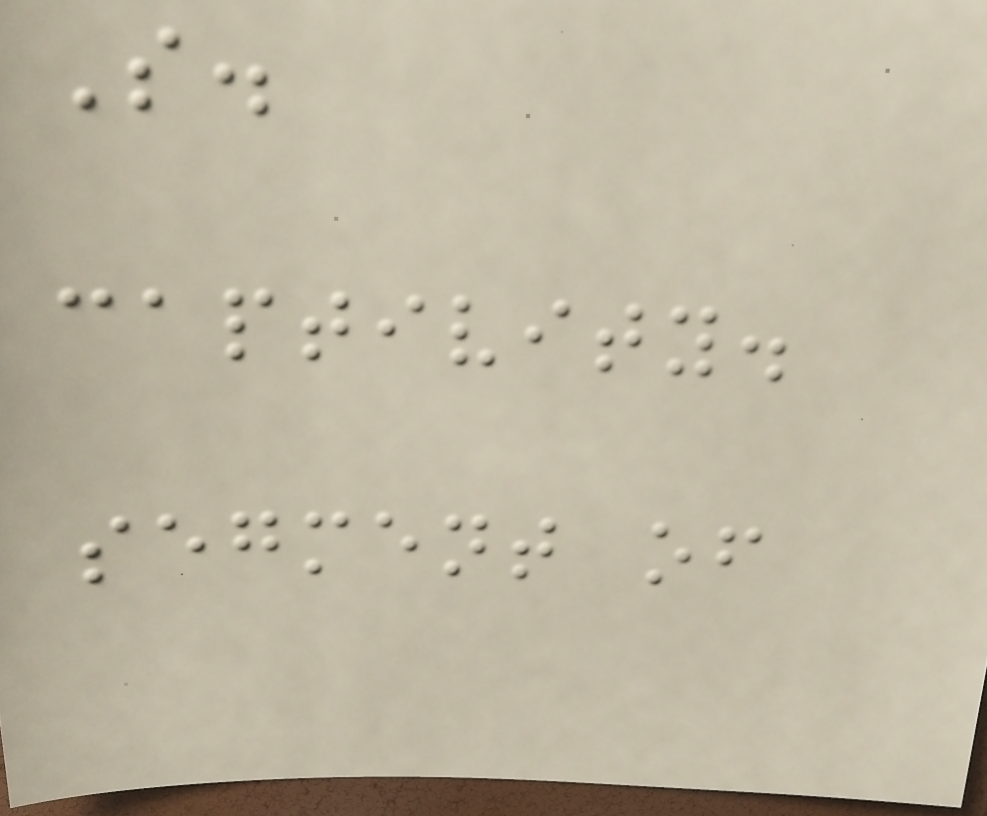S.
captivity.
segment of
